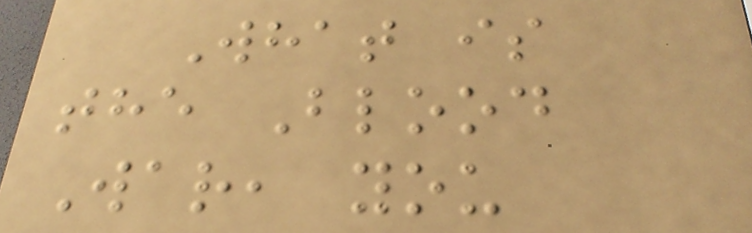What is
the Blood
War, you
